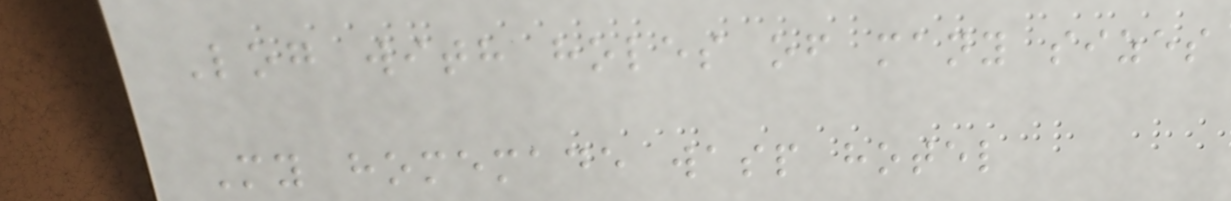Log with holes of many sizes
My homemade wasp hotel
